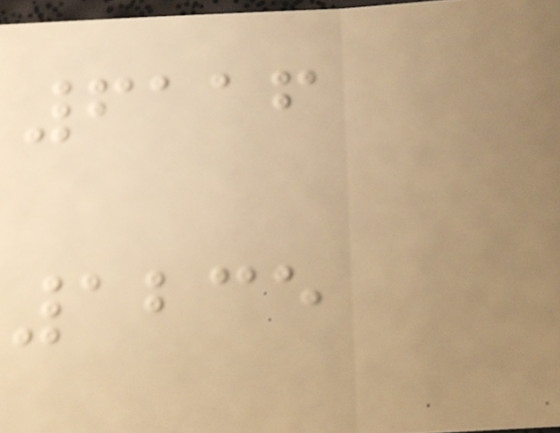6116
1235
